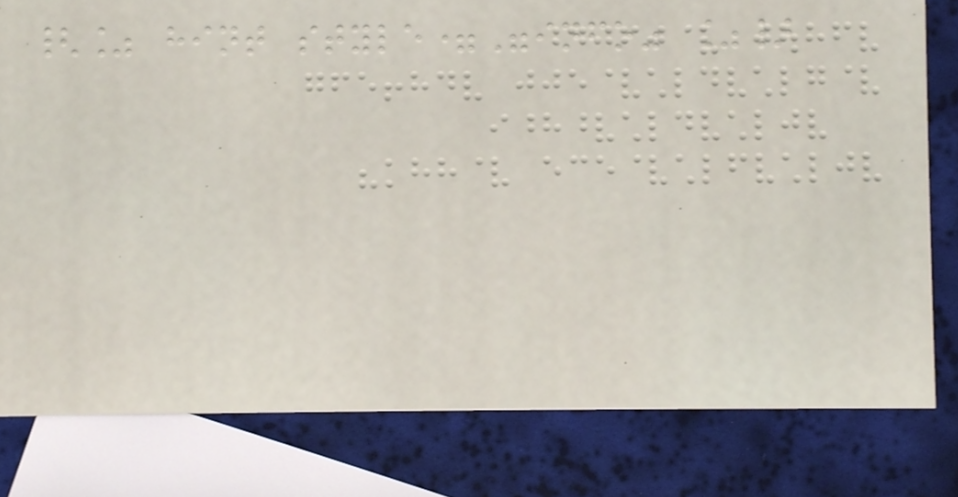{% hint style="info" %}
